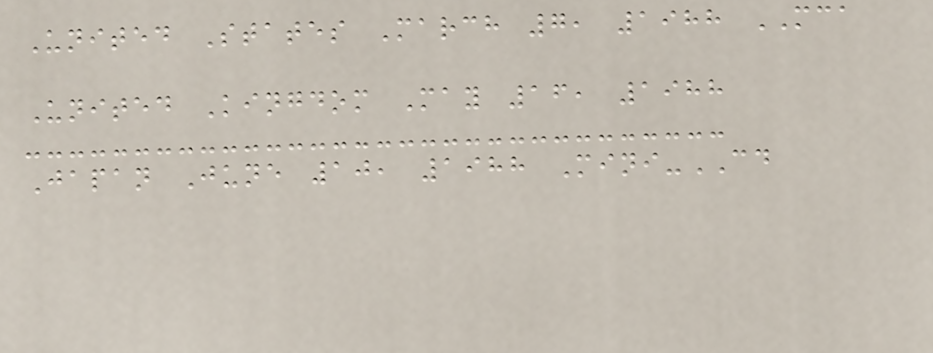United States March 7, 1988 MCA
United Kingdom May 16, 1988
Japan June 10, 1988 Mini-CD
